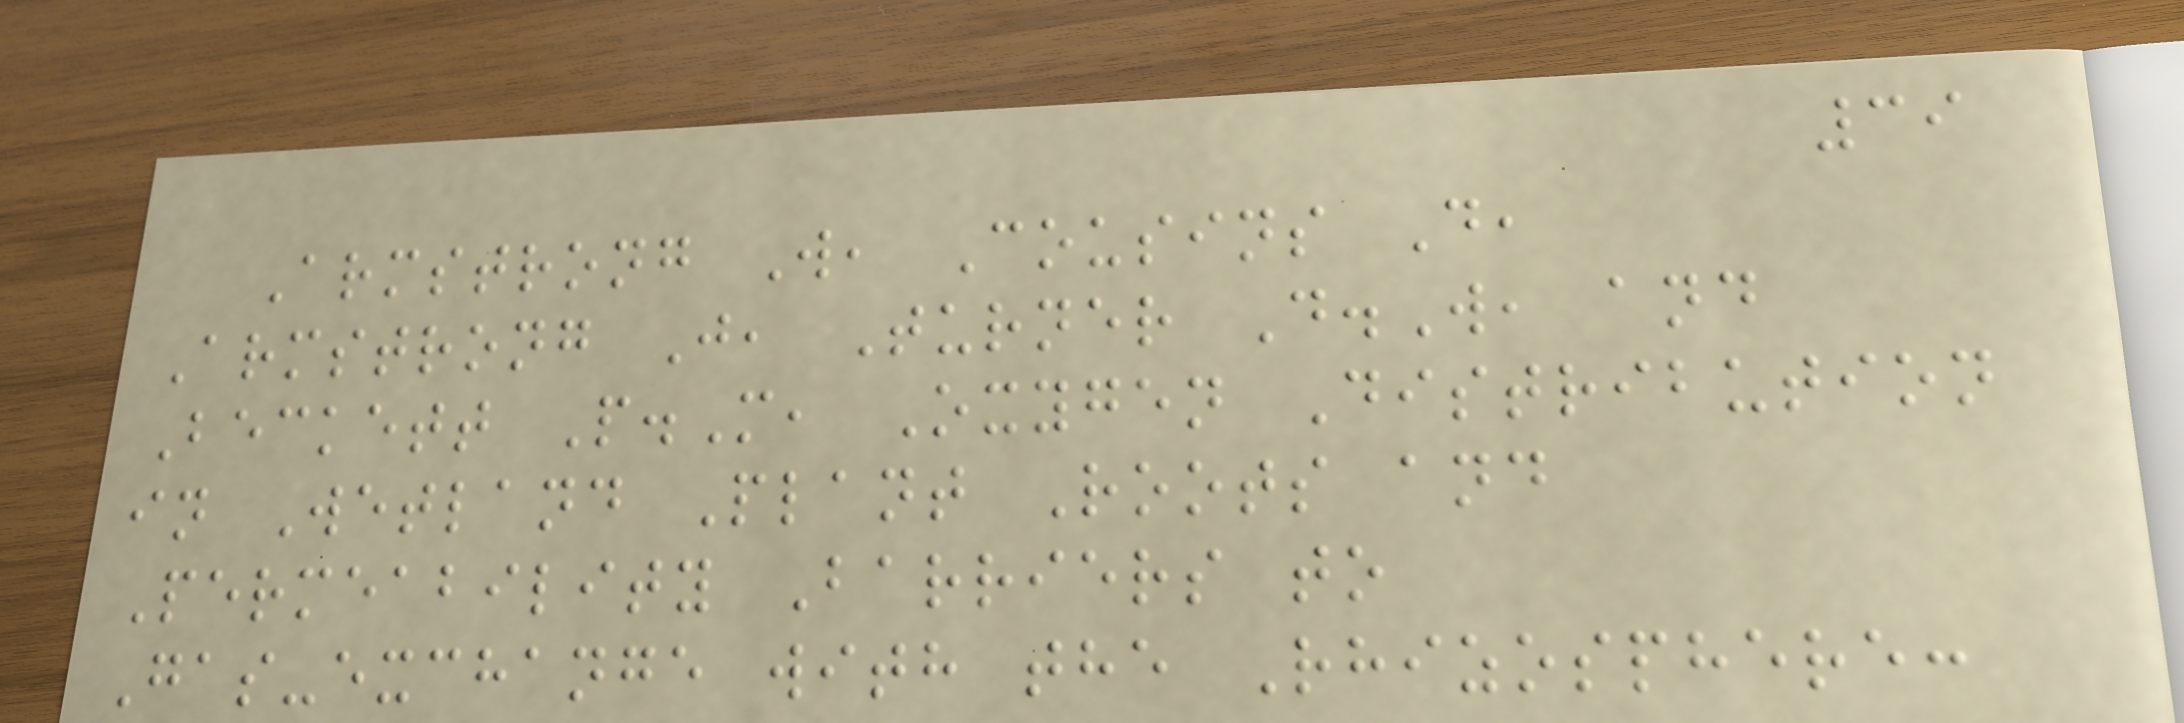39
Armstrong W, Cousins D,
Armstrong J, Turner D.W, and
Beckett P.M, Oxygen Distribution
in Wetland Plant Roots and
Permeability Barriers to
Gas-exchange with the Rhizosphere:
